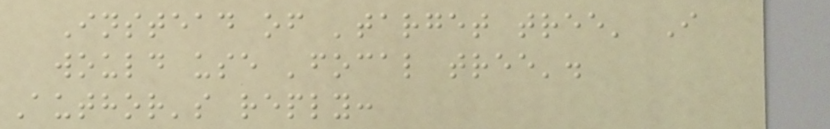Instead of 'target tree' I
would use 'focal tree'.
Author's reply:
